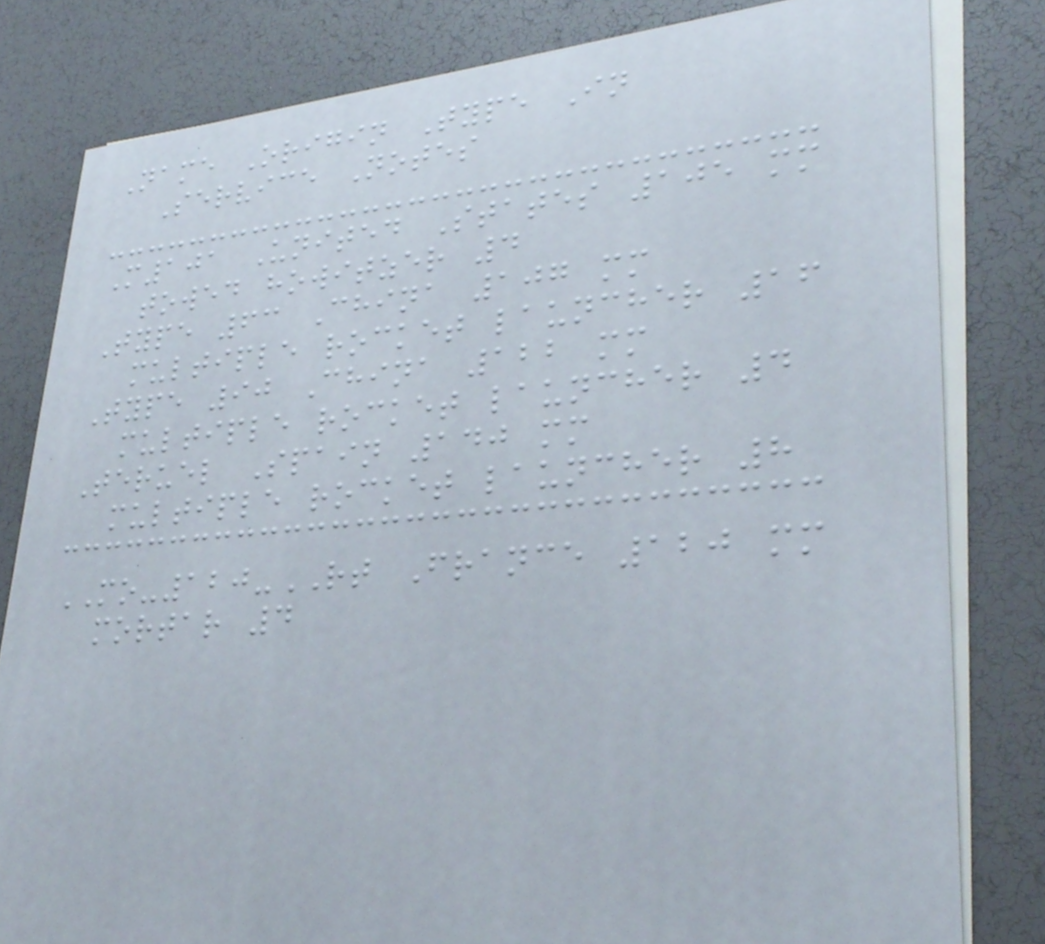Name Origin Type In
Service Notes
M101 United States 105 mm
towed howitzer 4
Type 63 China 107 mm
multiple rocket launcher 16
Type 90 China 122 mm
multiple rocket launcher 4
Teruel Spain 140 mm
multiple rocket launcher 8
MO-120-RT France 120 mm
mortar 4
